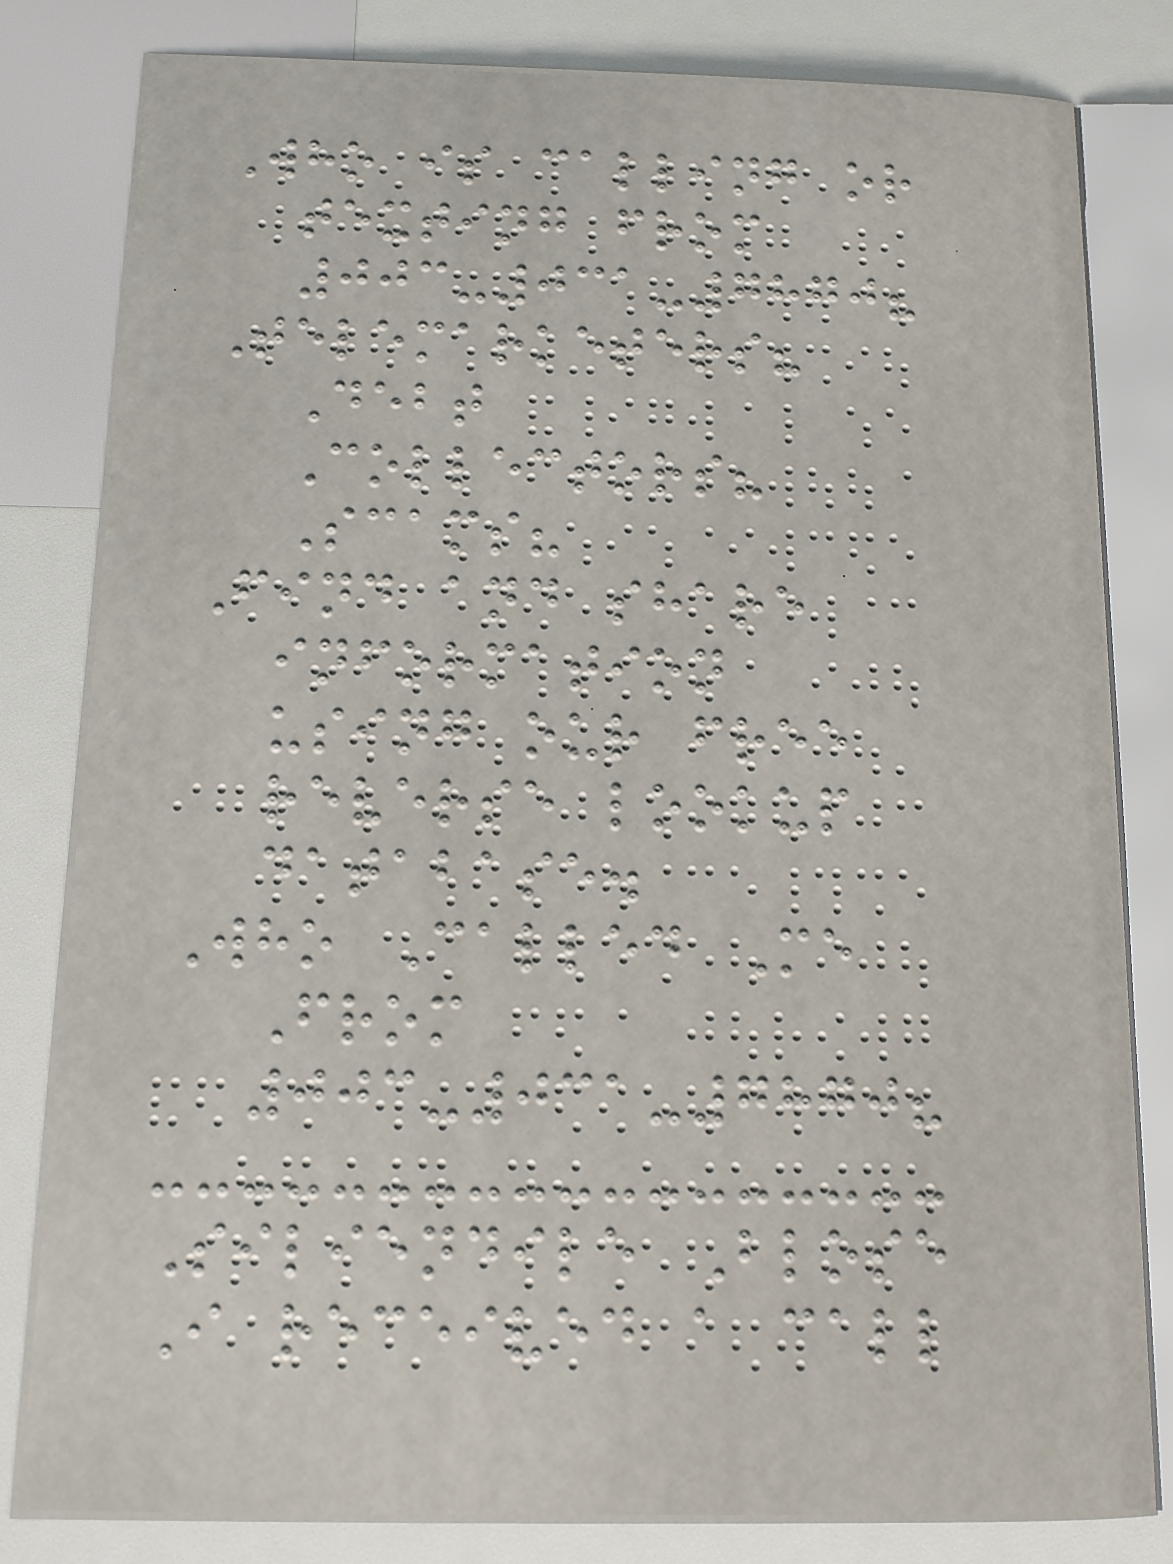Who is calling or
texting from
003-031-7870?
Telemarketers?
Debt
Collectors?
Scams?
Find and share
information
using our free
reverse lookup
database.
Who Called Me
From
003-031-7870?
Siliendile Blose
I received a call
